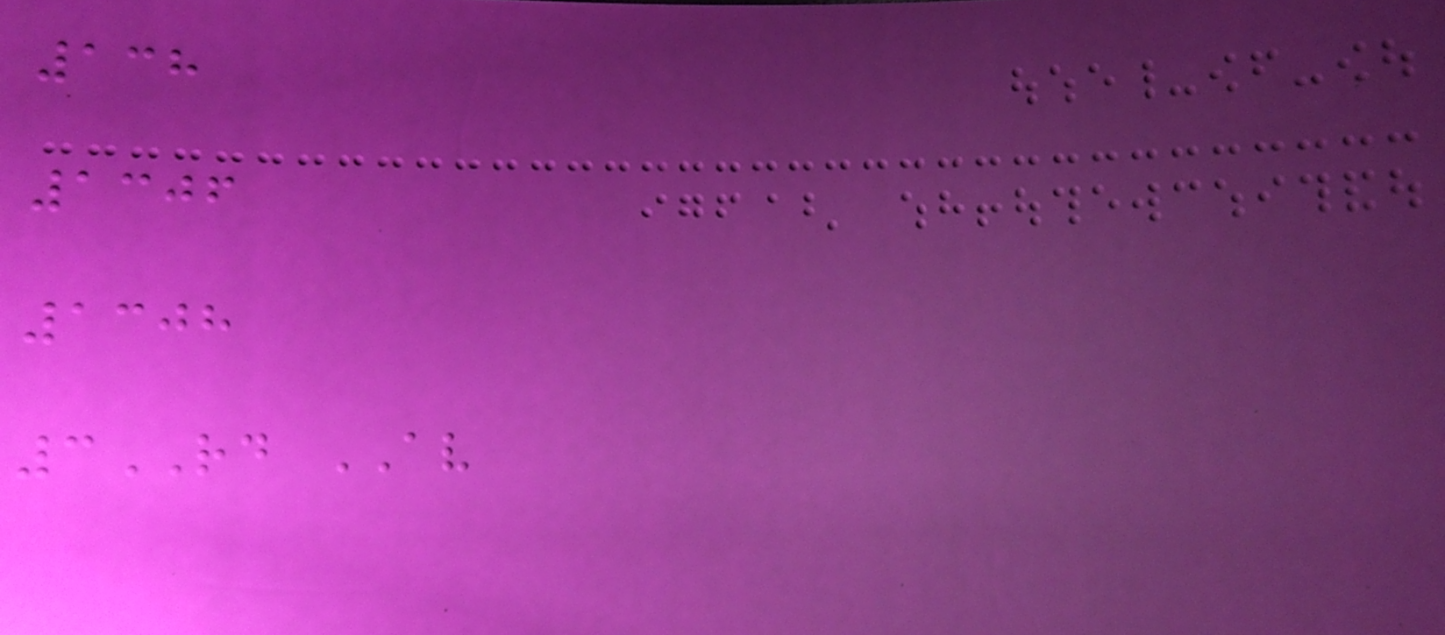138
1306
1308
3RD AV
